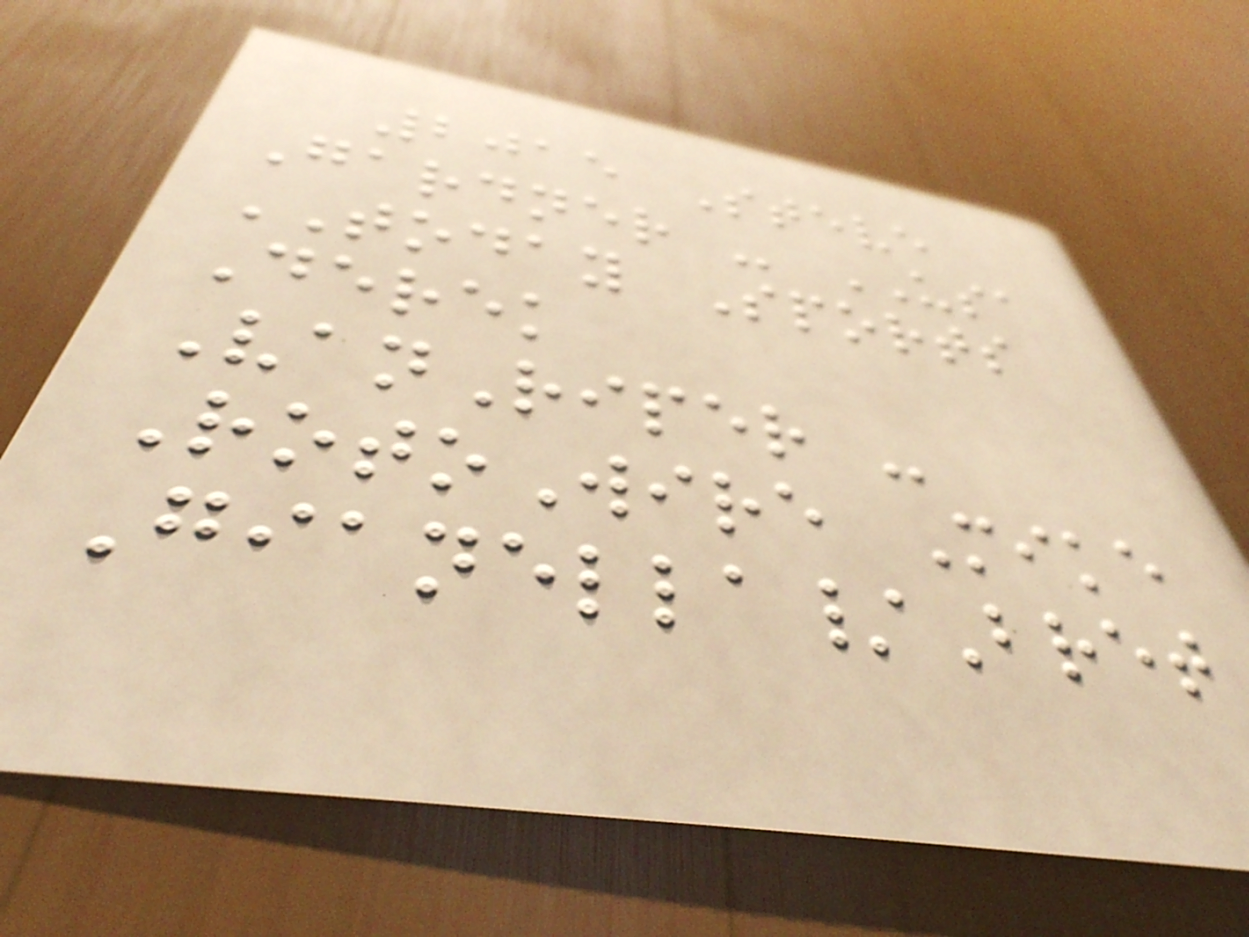2015 Steve
Gardner - USA
TODAY Sports
Derek
VanRiper -
RotoWire Mike
Gianella/Bret
